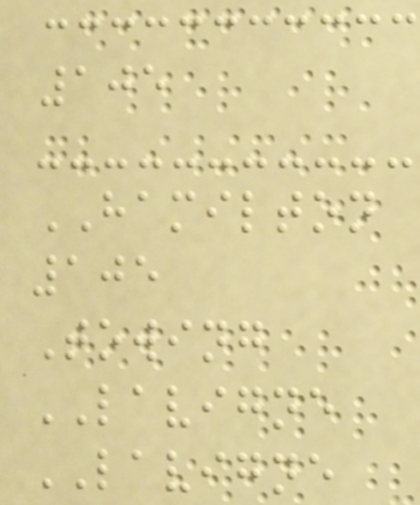105
HAMILTON
105
Towing
LAVIGNE
LAVIGNE
